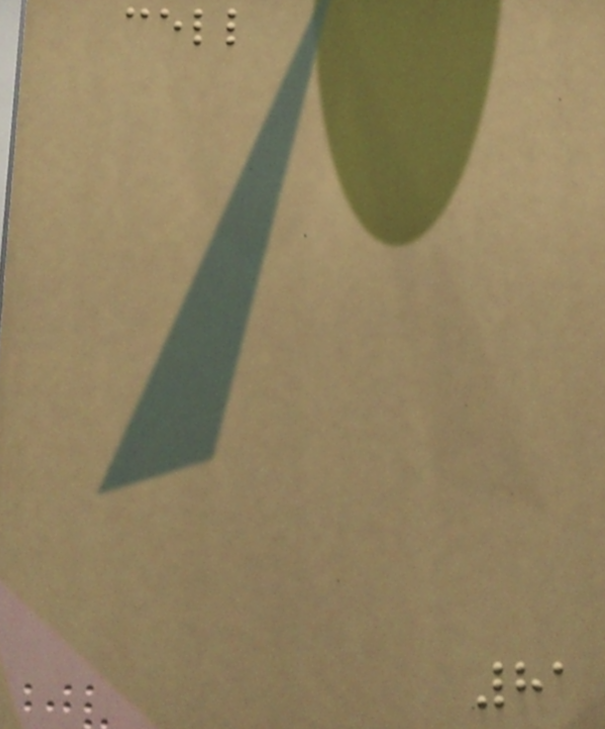cell
81
